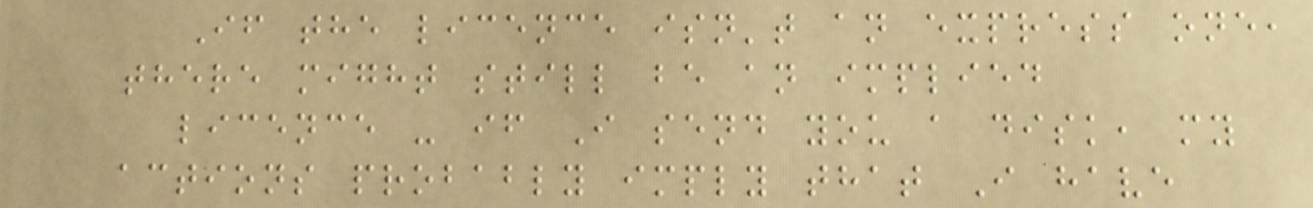If the licence isn't an express one,
there might still be an implied
licence - if I send you a disk, my
actions probably imply that I have
